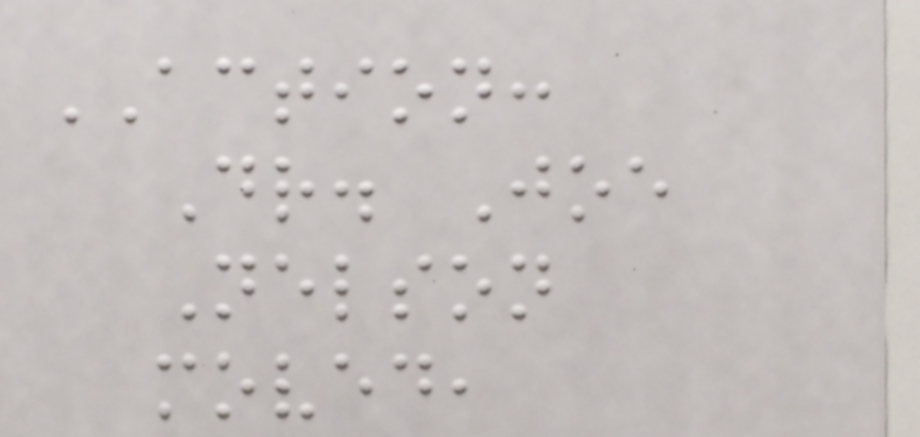ACTION:
Dr. Joe
Nelson
moved,
